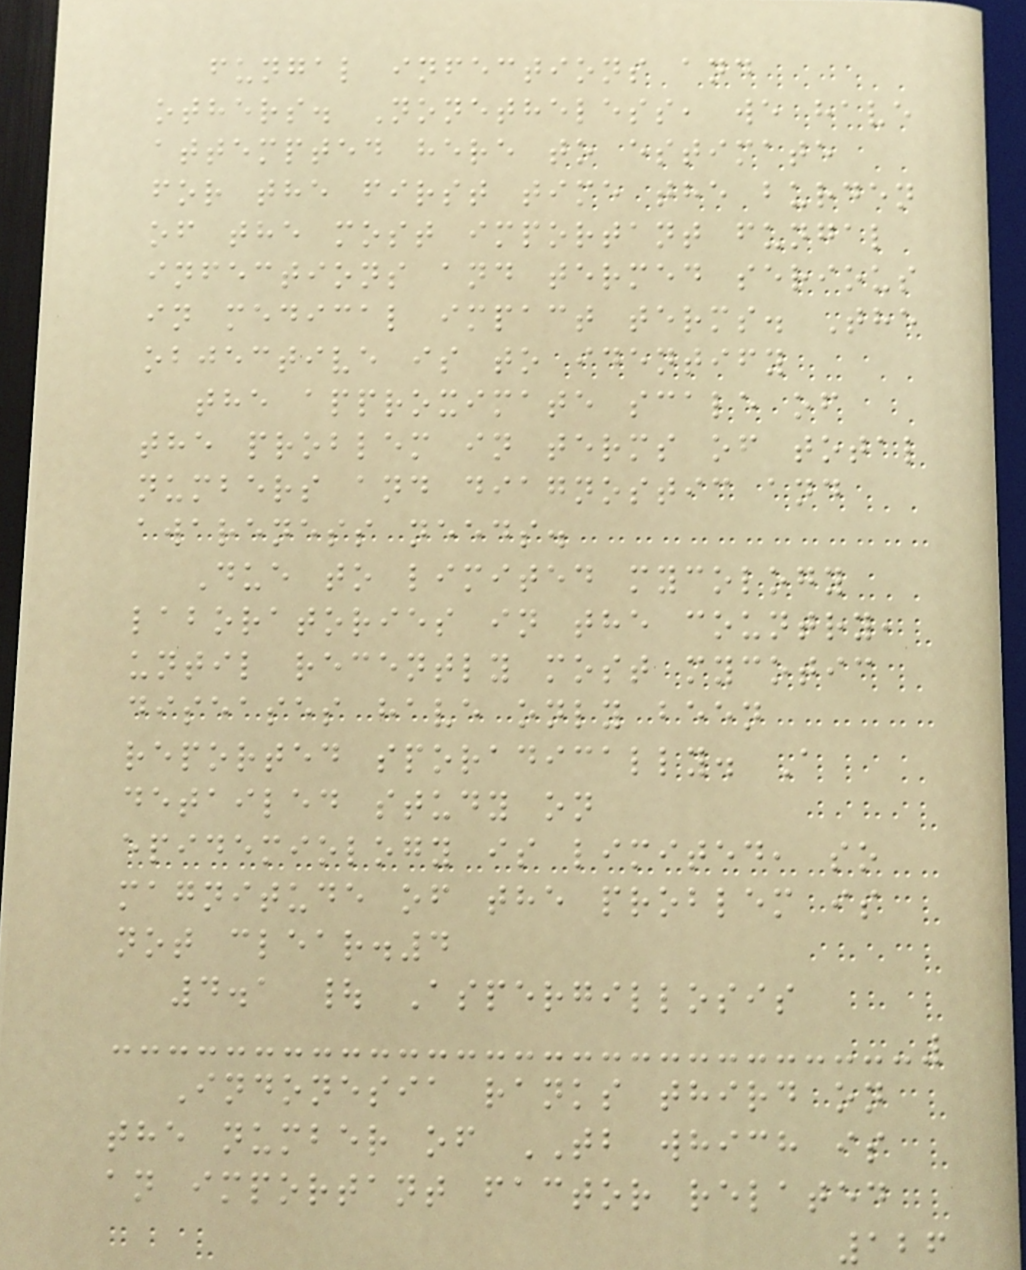fungal infections and
others. Nonetheless, we have
attempted here to estimate
for the first time the burden
of the most important fungal
infections and termed serious
in medical impact terms. The
objective is to identify
the approximate scale of
the problem in terms of total
numbers and diagnostic and
awareness needs.
Due to limited mycology
laboratories in the country,
until recently most mycotic
diseases have only been
reported sporadically. A
detailed study on
epidemiology is limited, so
magnitude of the problem is
not clear.4
4.1 | Aspergillosis
Indonesia ranks third on
the number of TB which is
an important factor related
126
